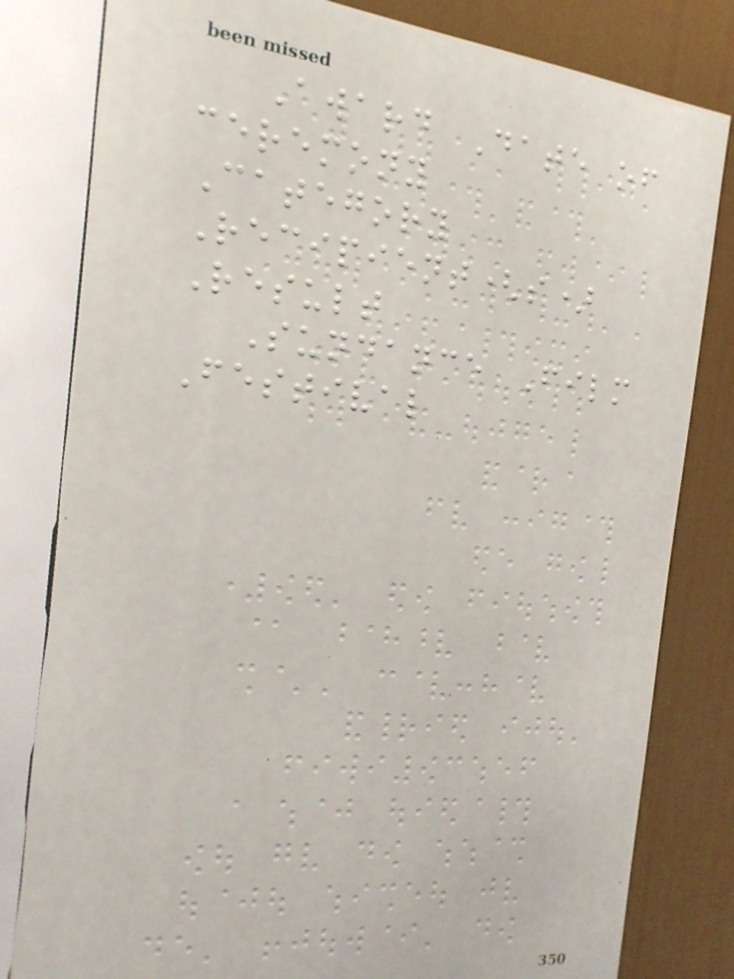Award Date of
ceremony
Category
Recipient(s)
Result
Sundance Film
Festival
